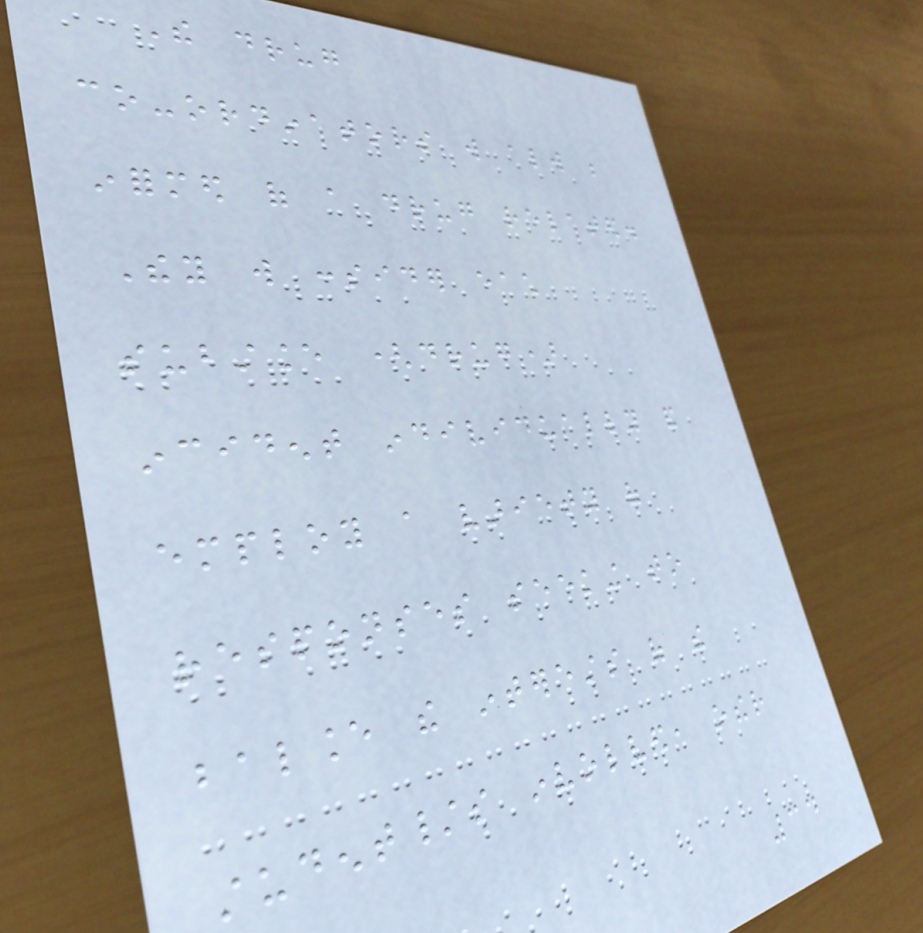The drug
co-ordinators will always be
informed of a drug related.
They will consider each
substance (drug)
incident individually and
employ a variety of
responses seeking to
balance the interests of the
student/s involved, other
34
